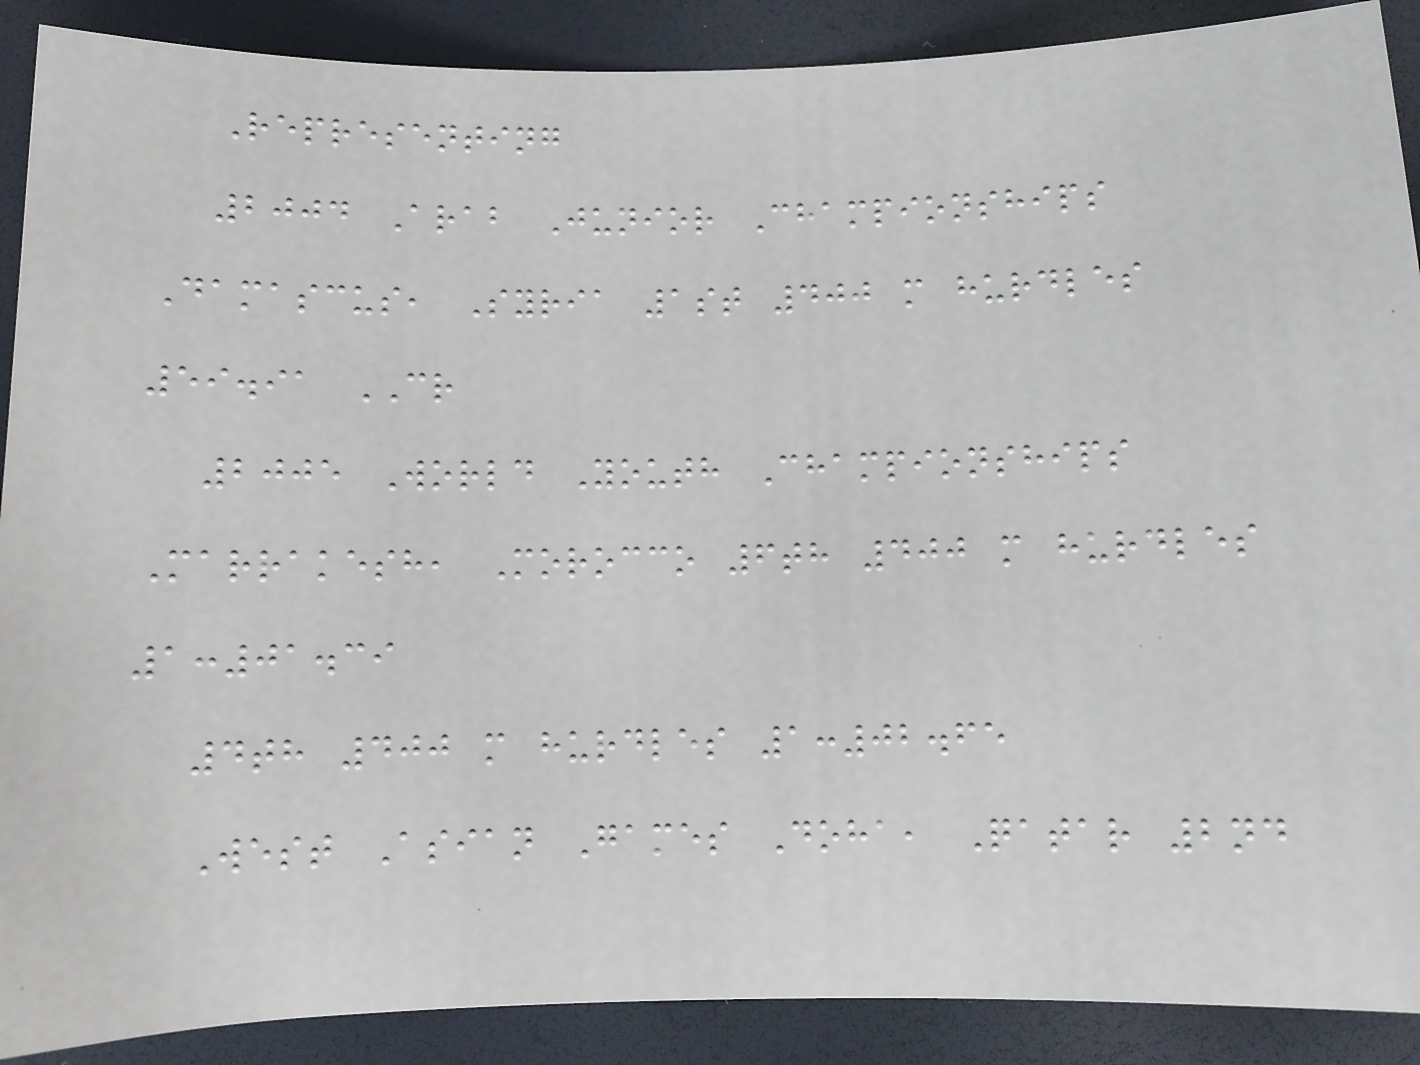Representing
2004 Arab Junior Championships
Damascus, Syria 1st 400 m hurdles
59.91 CR
2005 World Youth Championships
Marrakesh, Morocco 6th 400 m hurdles
1:01.39
4th 400 m hurdles 1:02.65
West Asian Games Doha, Qatar 2nd
